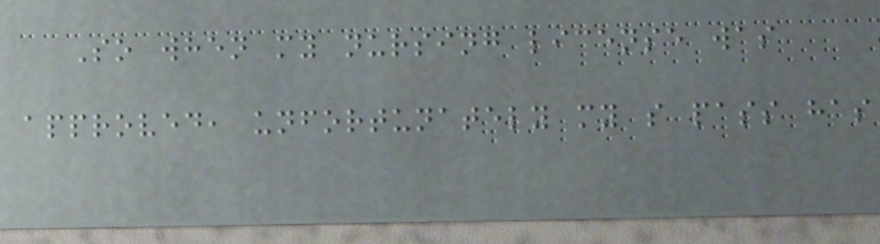So when my nursing license was
approved, unfortunately my s pass has
